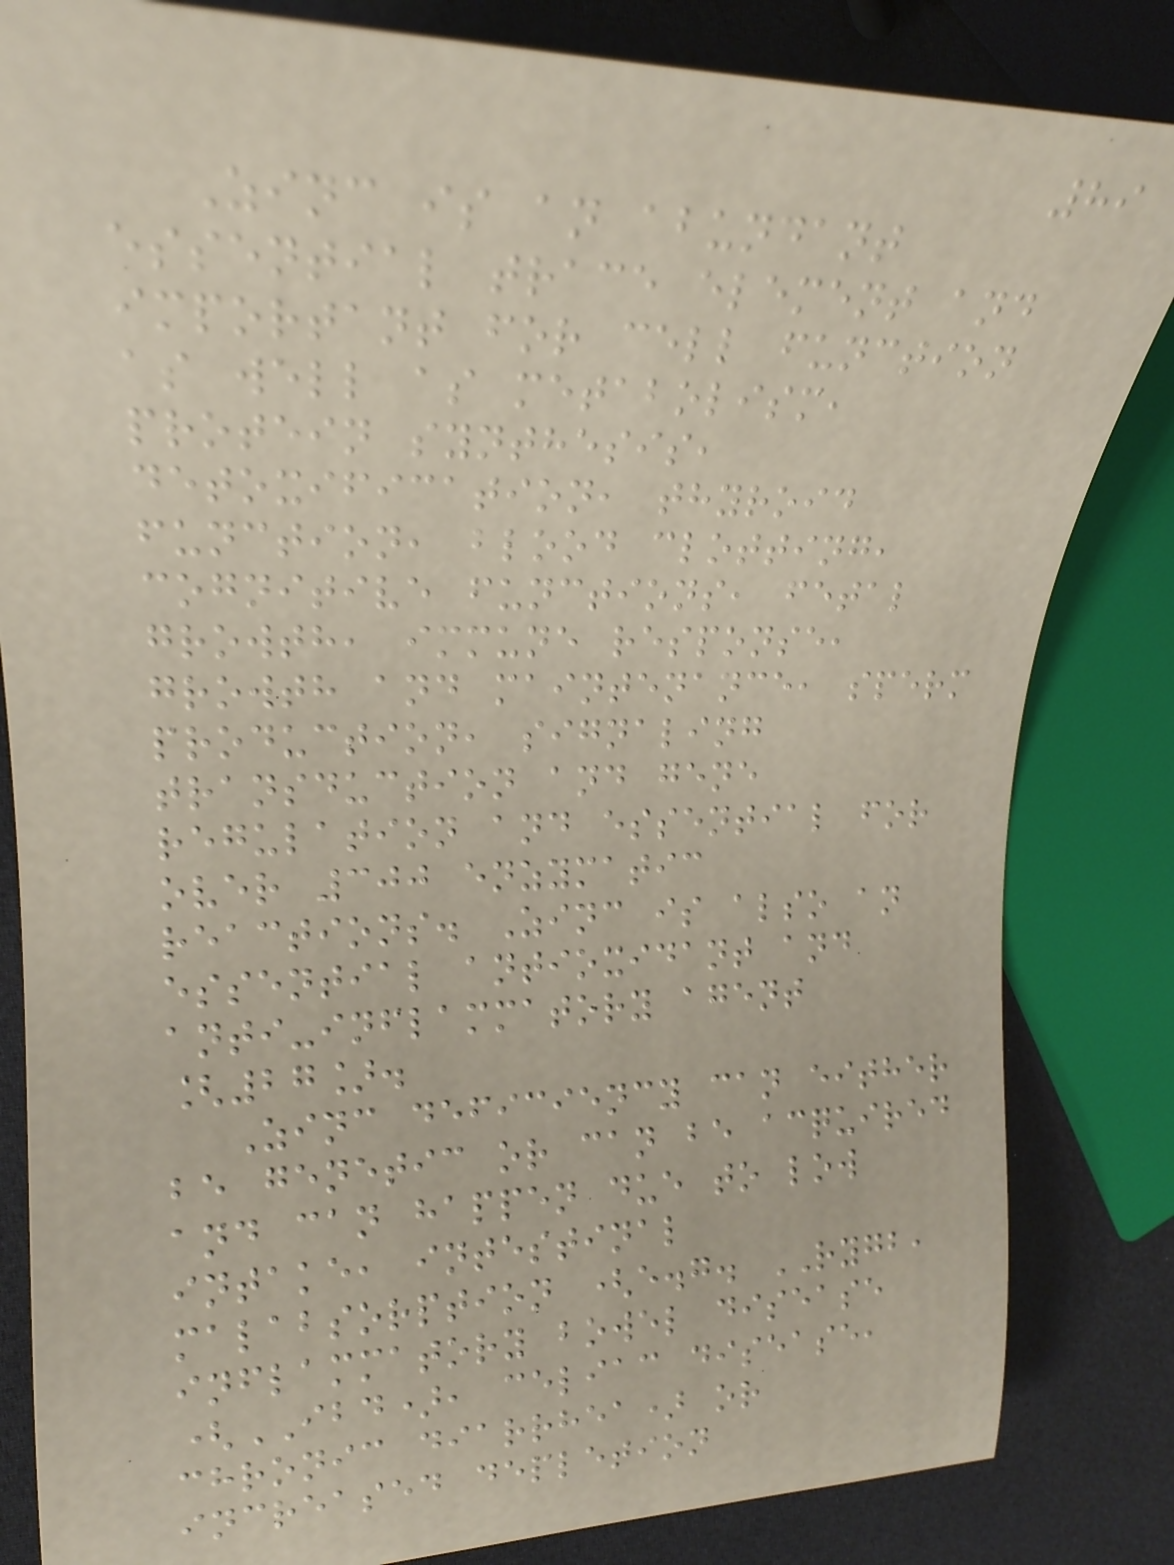89
Zinc is an abundant
essential trace element and
important for cell function
as well as metabolism,
protein synthesis,
detoxification, thyroid
function, blood clotting,
cognitive functions, fetal
growth, immune response,
growth and maintenance, sperm
production, signaling
transduction and gene
regulation and essential for
over 300 enzymatic
reactions. Zinc is also an
essential antioxidant and
anti-inflammatory agent
[27].
Zinc deficiency can either
be genetic or can be acquired
and can happen due to low
intake, intestinal
malabsorption (e.g. RYGB,
inflammatory bowel disease
(IBD), celiac disease,
chronic diarrhea) or
increased depletion
